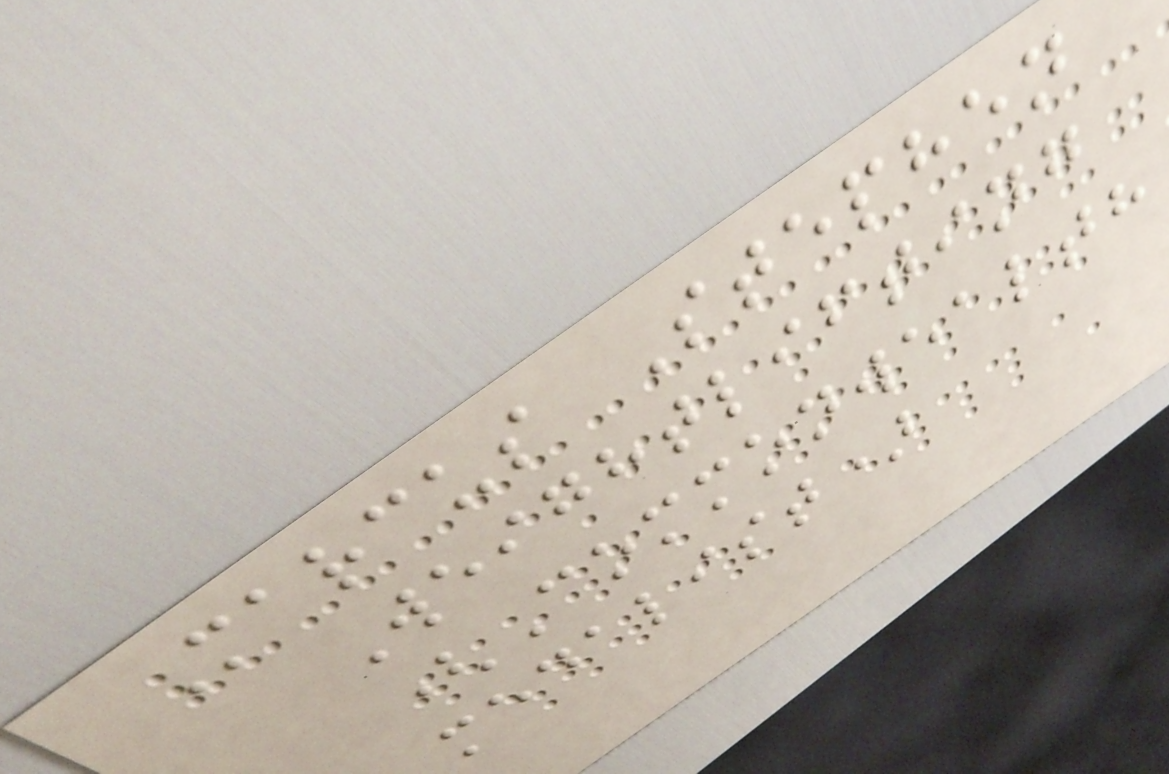Marcus Stephen
Weightlifting
(Commonwealth
medalist)
